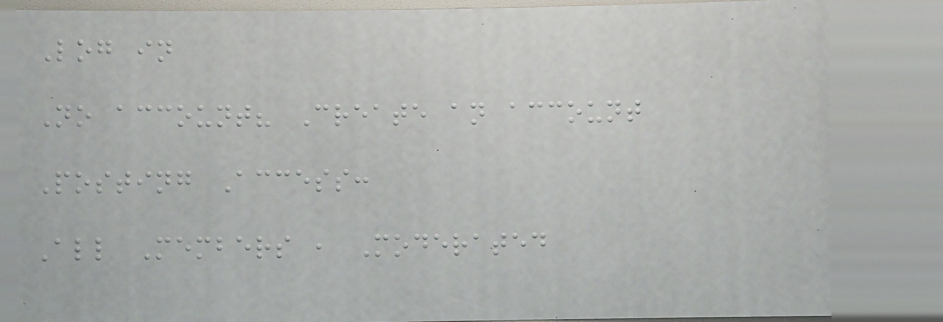Log in
No account? Create an account
Posting Access:
All Members , Moderated
